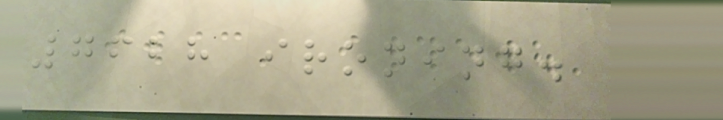7628 ironing.
